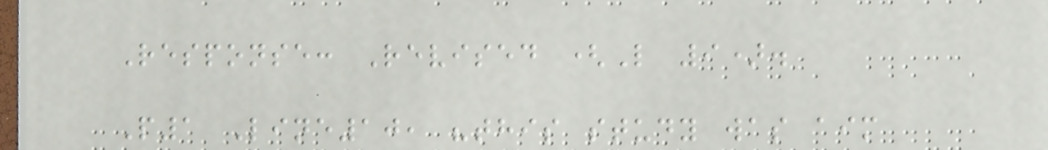Response: Revised (L 9).
P1 Line10, "this study was aim
